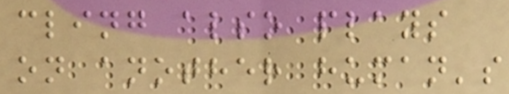cling also plays
on another human's
